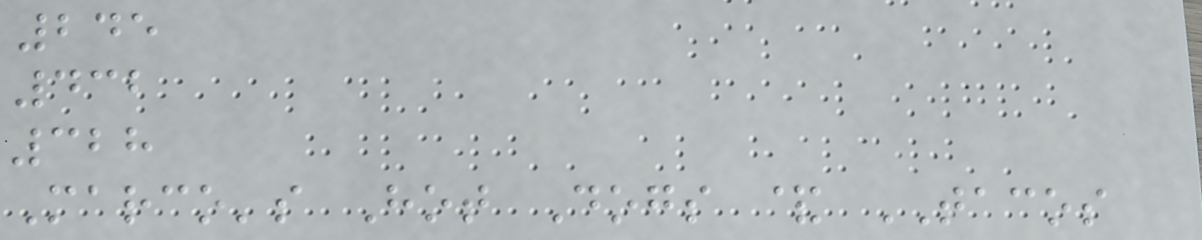245
432
328
Marco's Hot Dogs & TACOS
